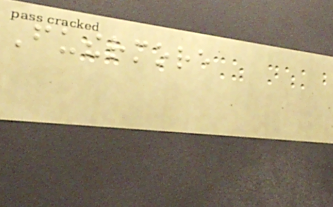Futhermore
